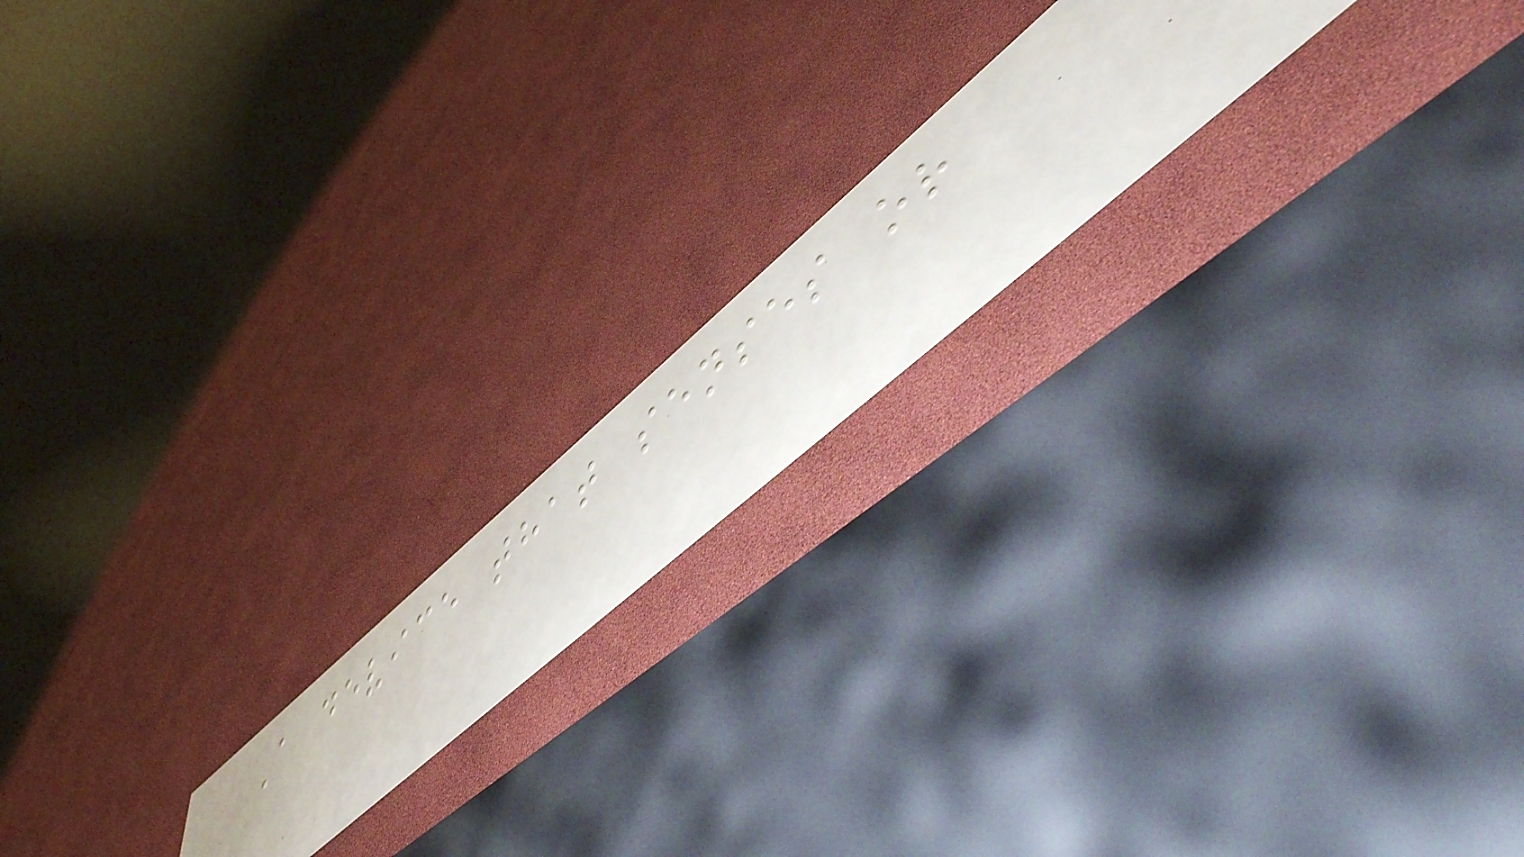A device that senses or
